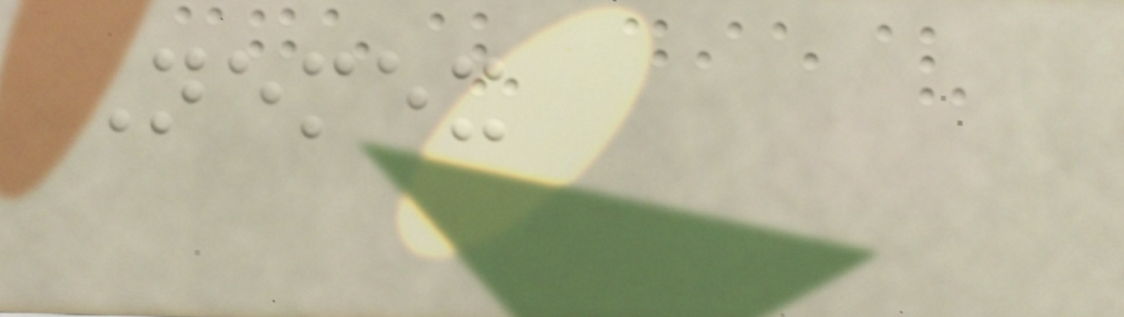Nemex
